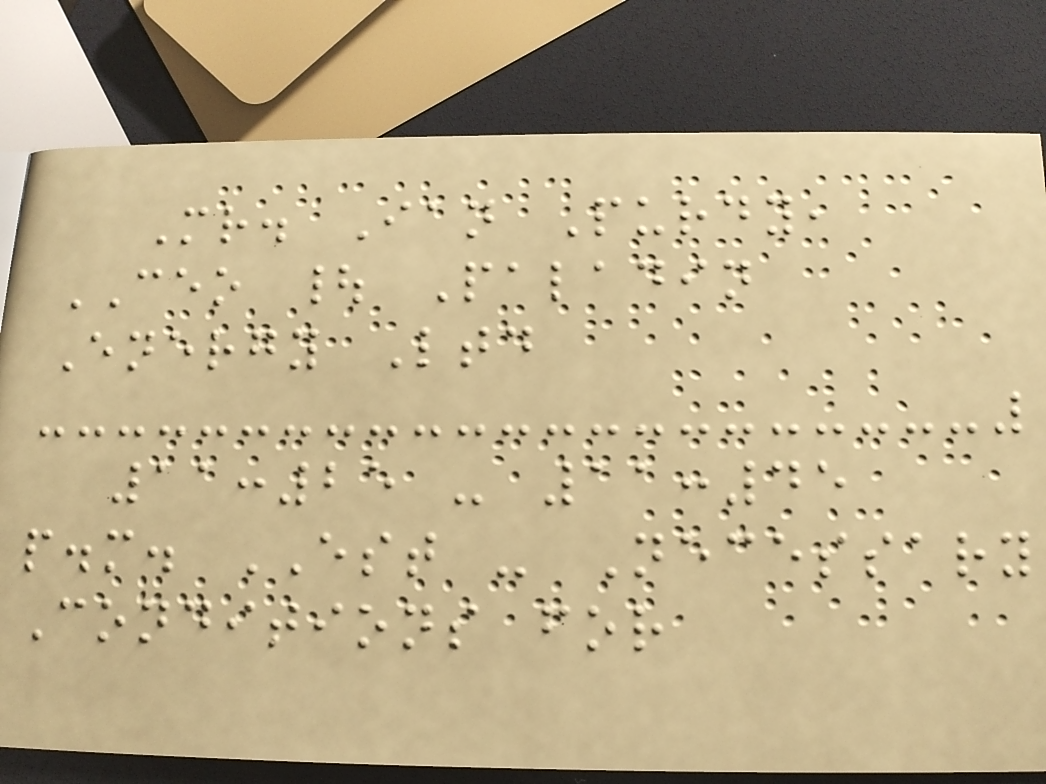Mr. Ian Purdy,
CEO | Paladin
Energy Ltd
11:25 - 11:45
p.m. EST - Necessary
Conditions for
